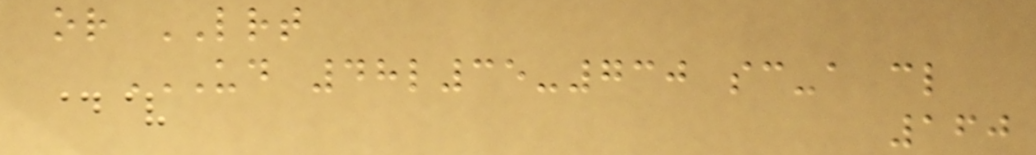or LRT
UD 48L35-730 SC-A CL
160
